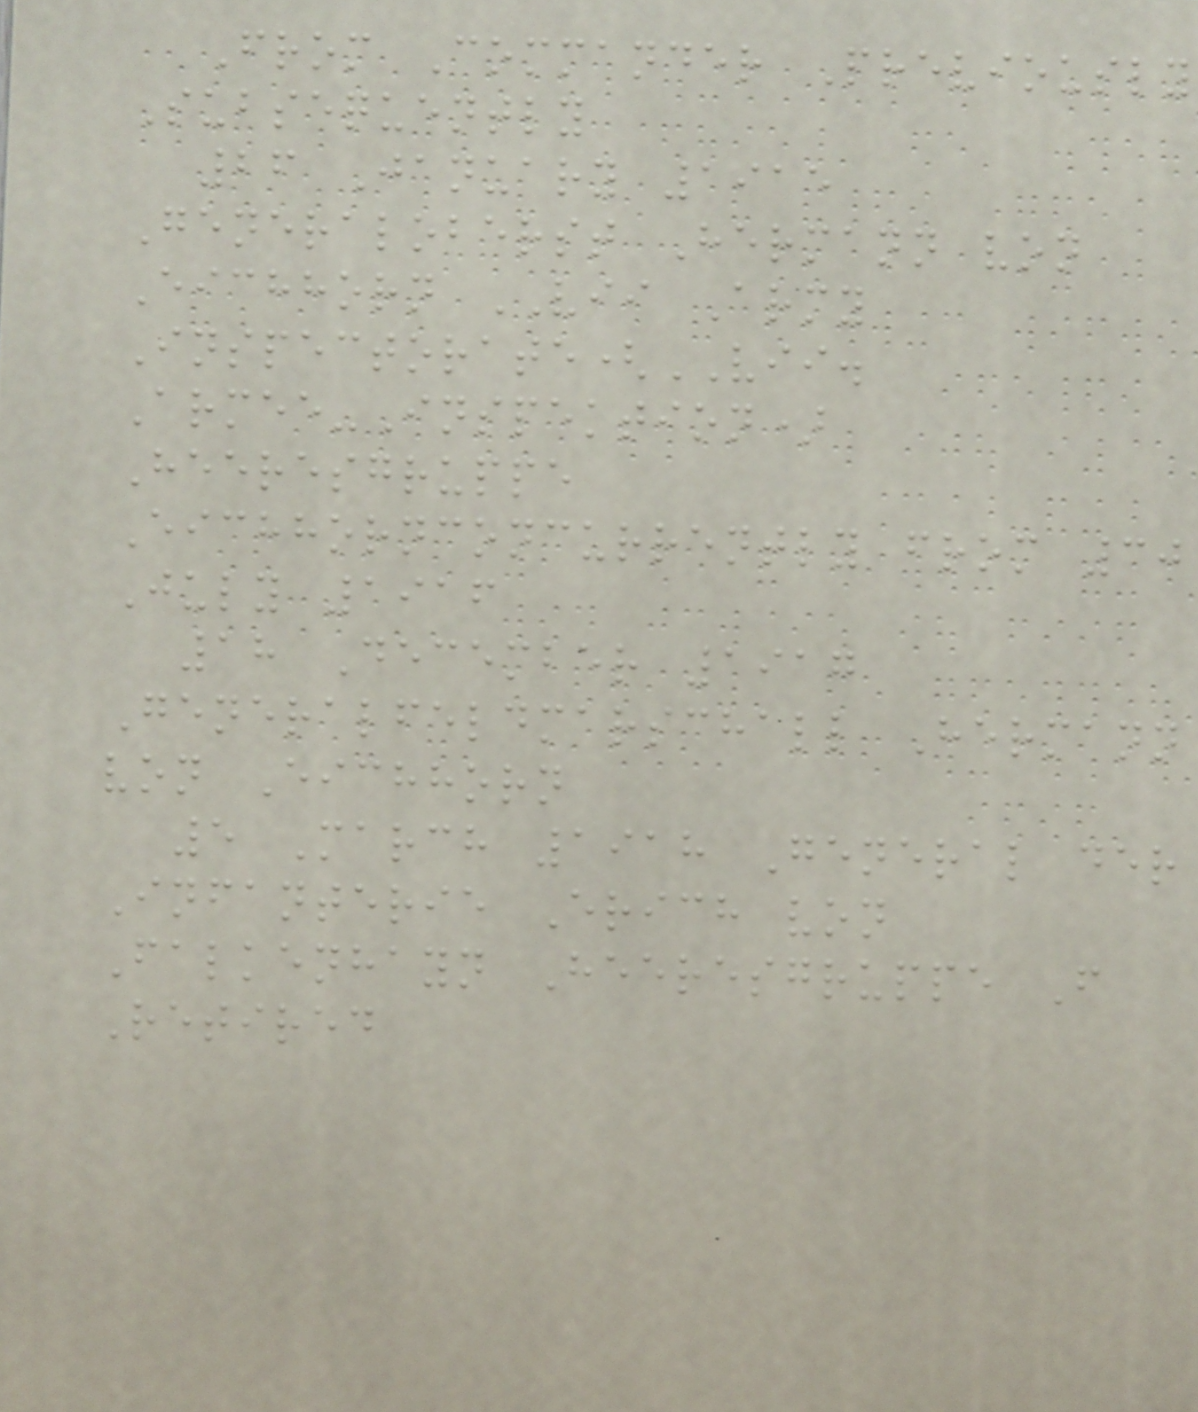From Commander Previously
Subsequently
26 January 1915
Generaloberst Hermann von
Eichhorn VII Army
Inspectorate(VII.
Armee-Inspektion)
Heeresgruppe
Eichhornconcurrently from 30
July 1916
18 December 1917
Generalfeldmarschall Hermann
von Eichhorn
5 March 1918 General der
Infanterie Erich von
Falkenhayn Heeresgruppe F
Retired
